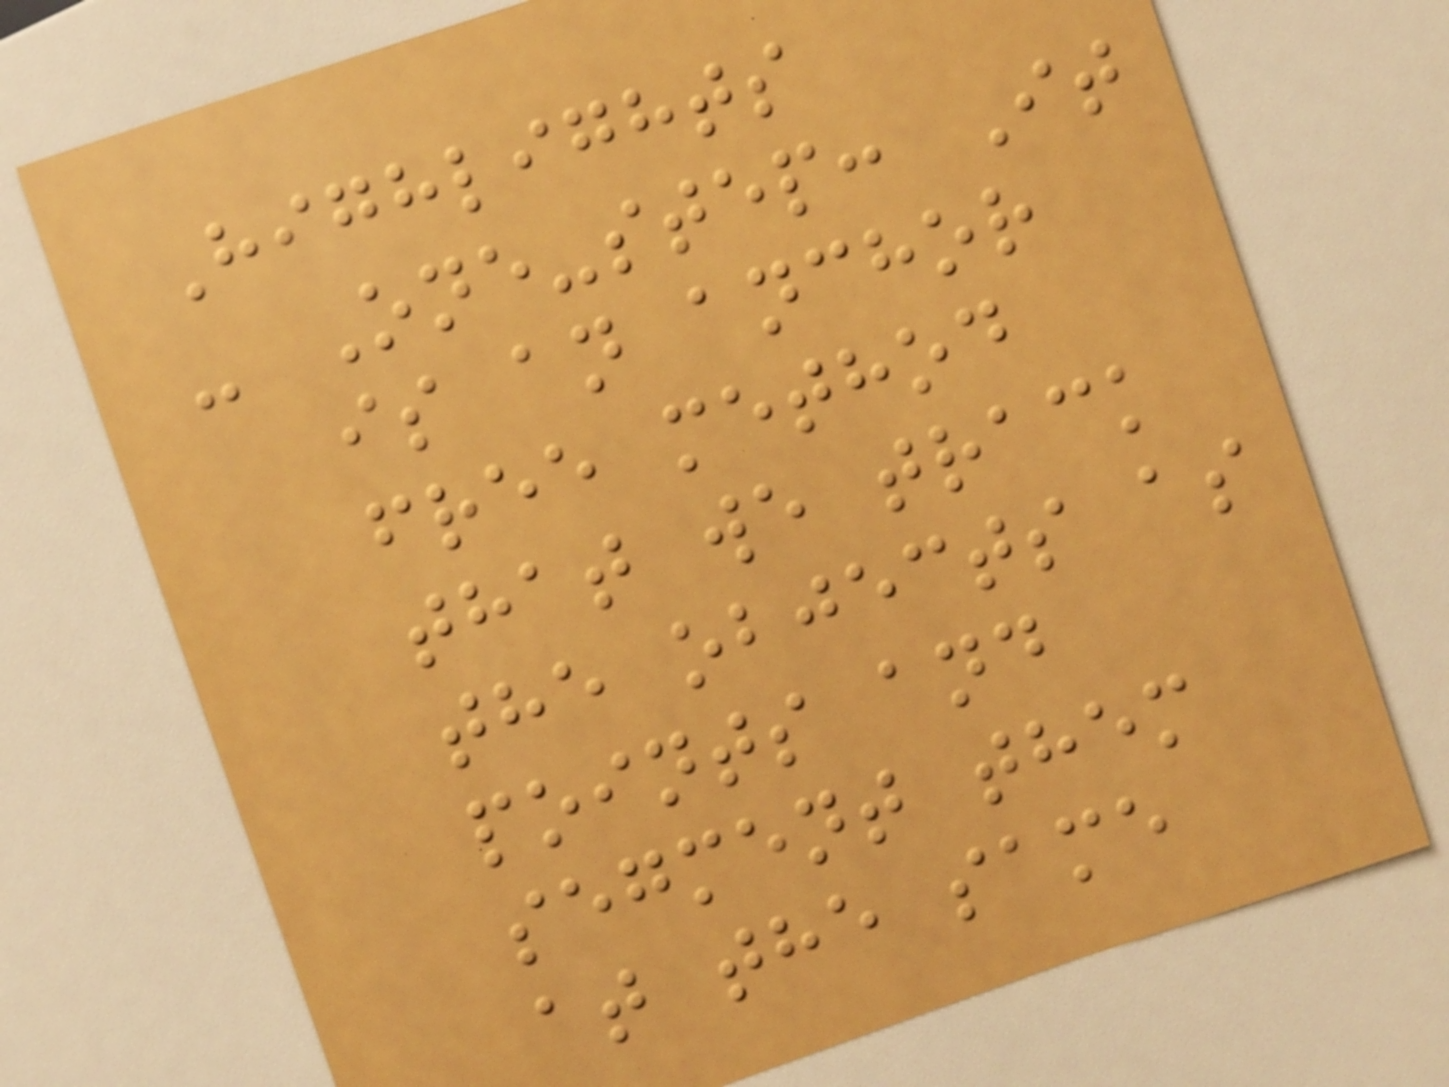Highlights
- One-step: It
is an anchor
free method
that we track
the objects as
points and
segment them
at the same
